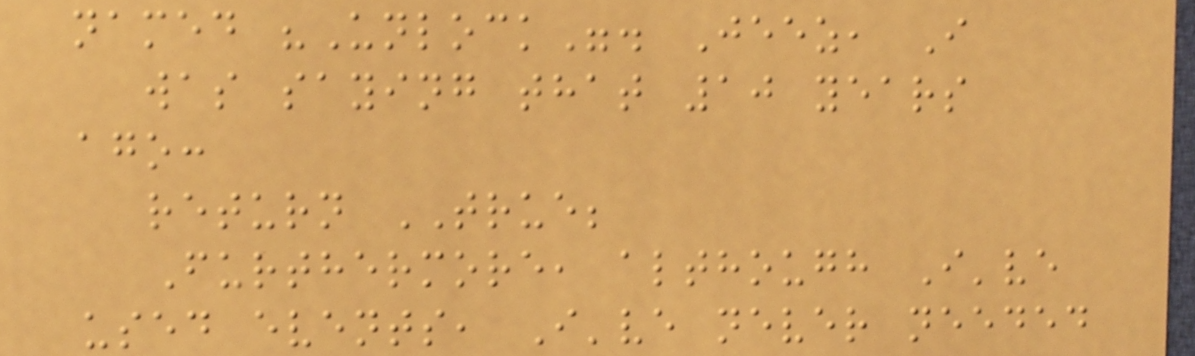named "Unlock". Jeez, I
was saying that 10 years
ago:
return TRUE;
Furthermore, although I've
used events, I've never needed
